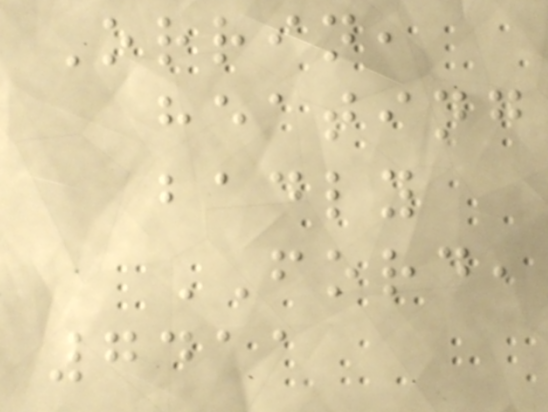Orrin,
heating
badly
FORD,
7411
